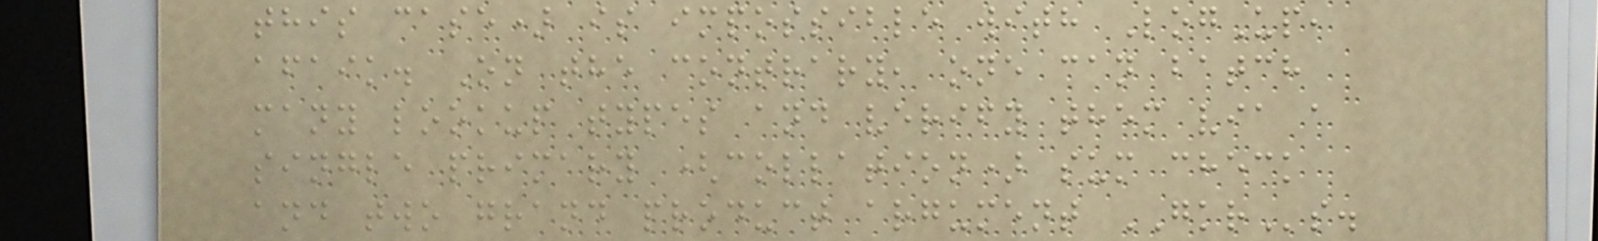this case) is impossible with LogUp,
afaik. On the contrary, one can batch
many lookup types and verify them via a
single primary (collation) sum check
and two grand product argument GKRs.
